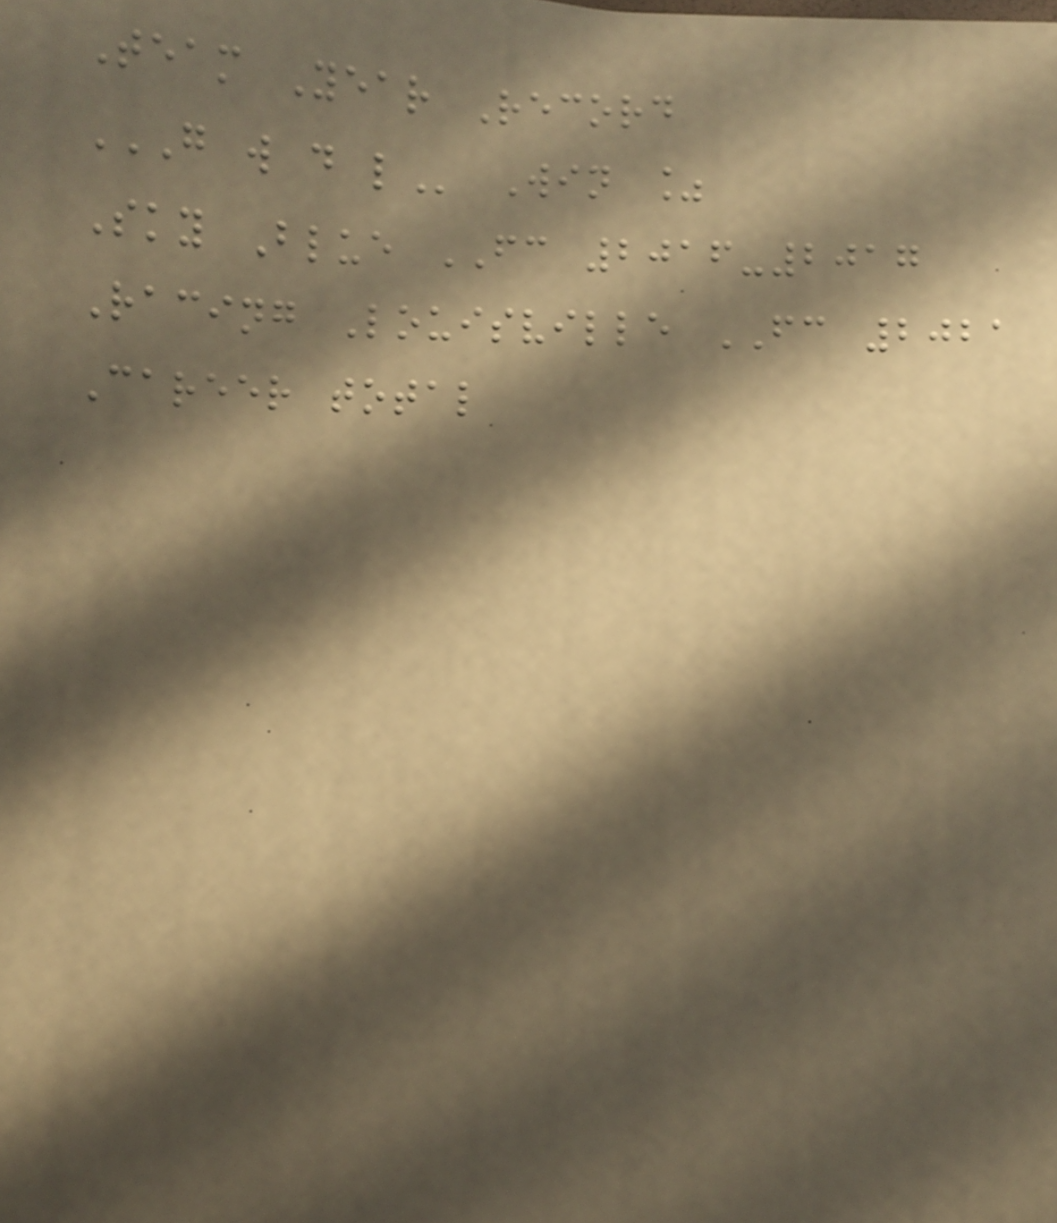Team Year Record
G W D L Win %
Sky Blue FC 2016-2017
Racing Louisville FC 2021
Career total
